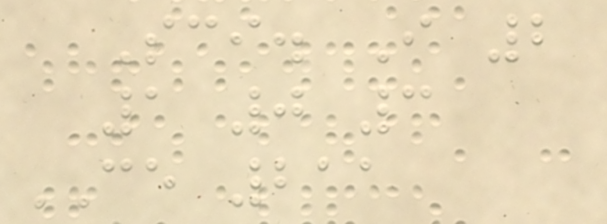Sci. I 2
1 0 3
CE 211
